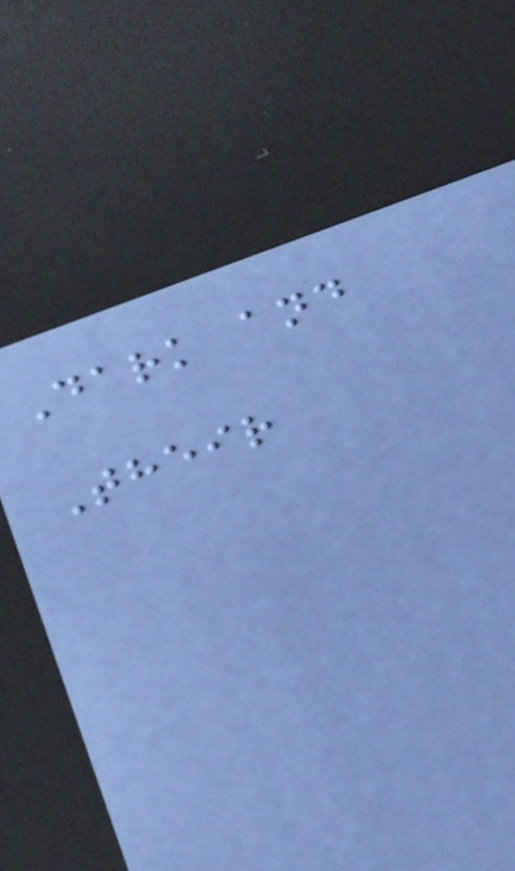Dark and
Their
